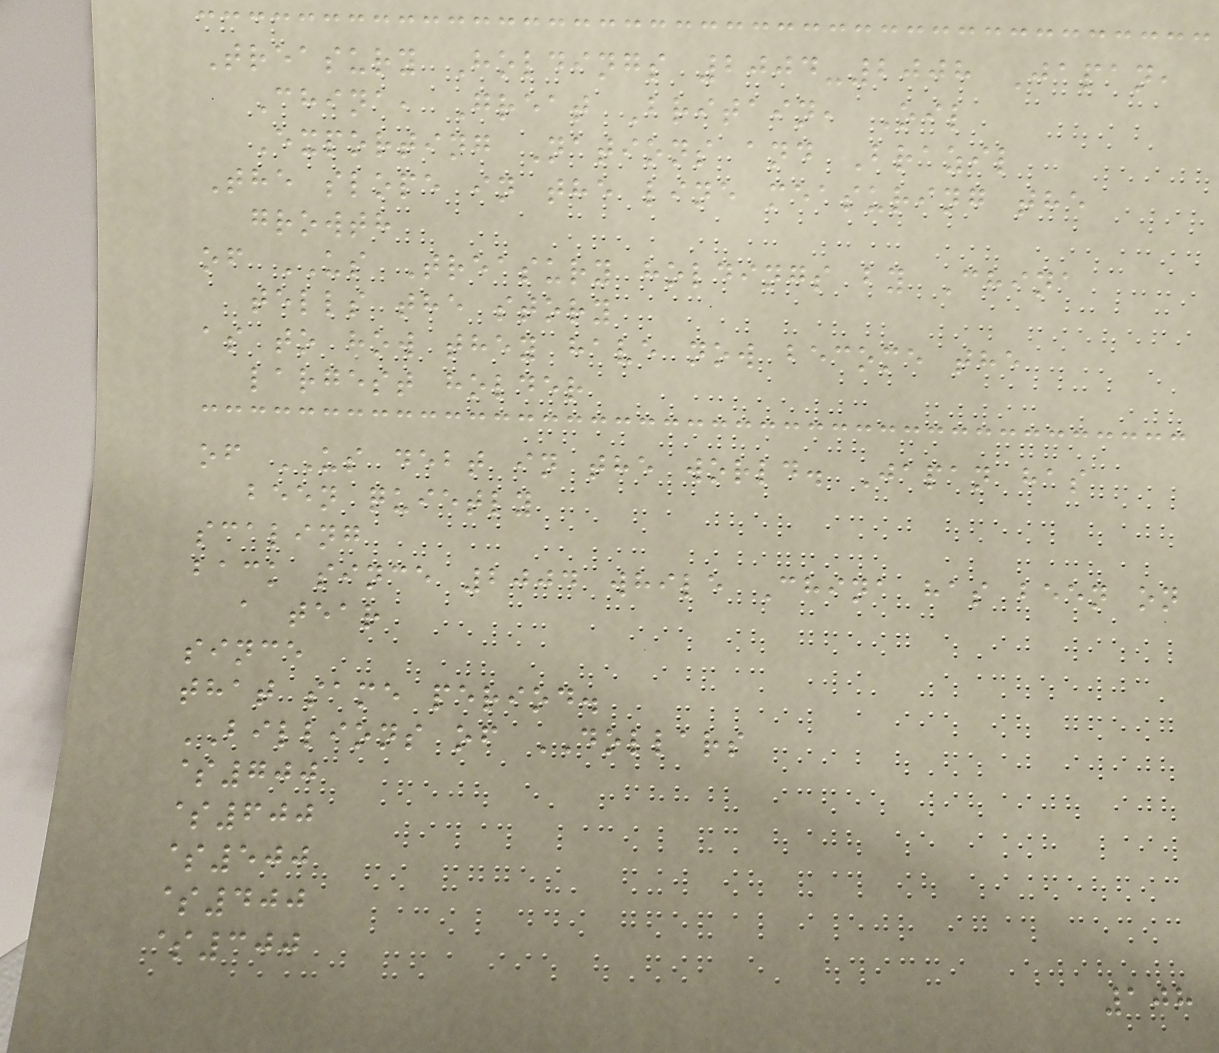Treasury Holdings 2004-2008 Japan,
China, Great Britain, Oil
Exporting Nations and Brazil
The slope in the line measuring the
growth
of US Treasury holdings by China
tells the story
as to how they have now become the
largest holder
of US debt in the world. Japan has
been quietly
scaling
back since 2004 while China has been on
a tear
since
that same period.
BILLIONS of DOLLARS
$700
$600
$500
$400
$300
108
